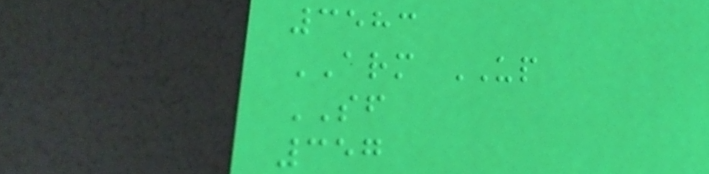3583
ARM UP
SF
357
